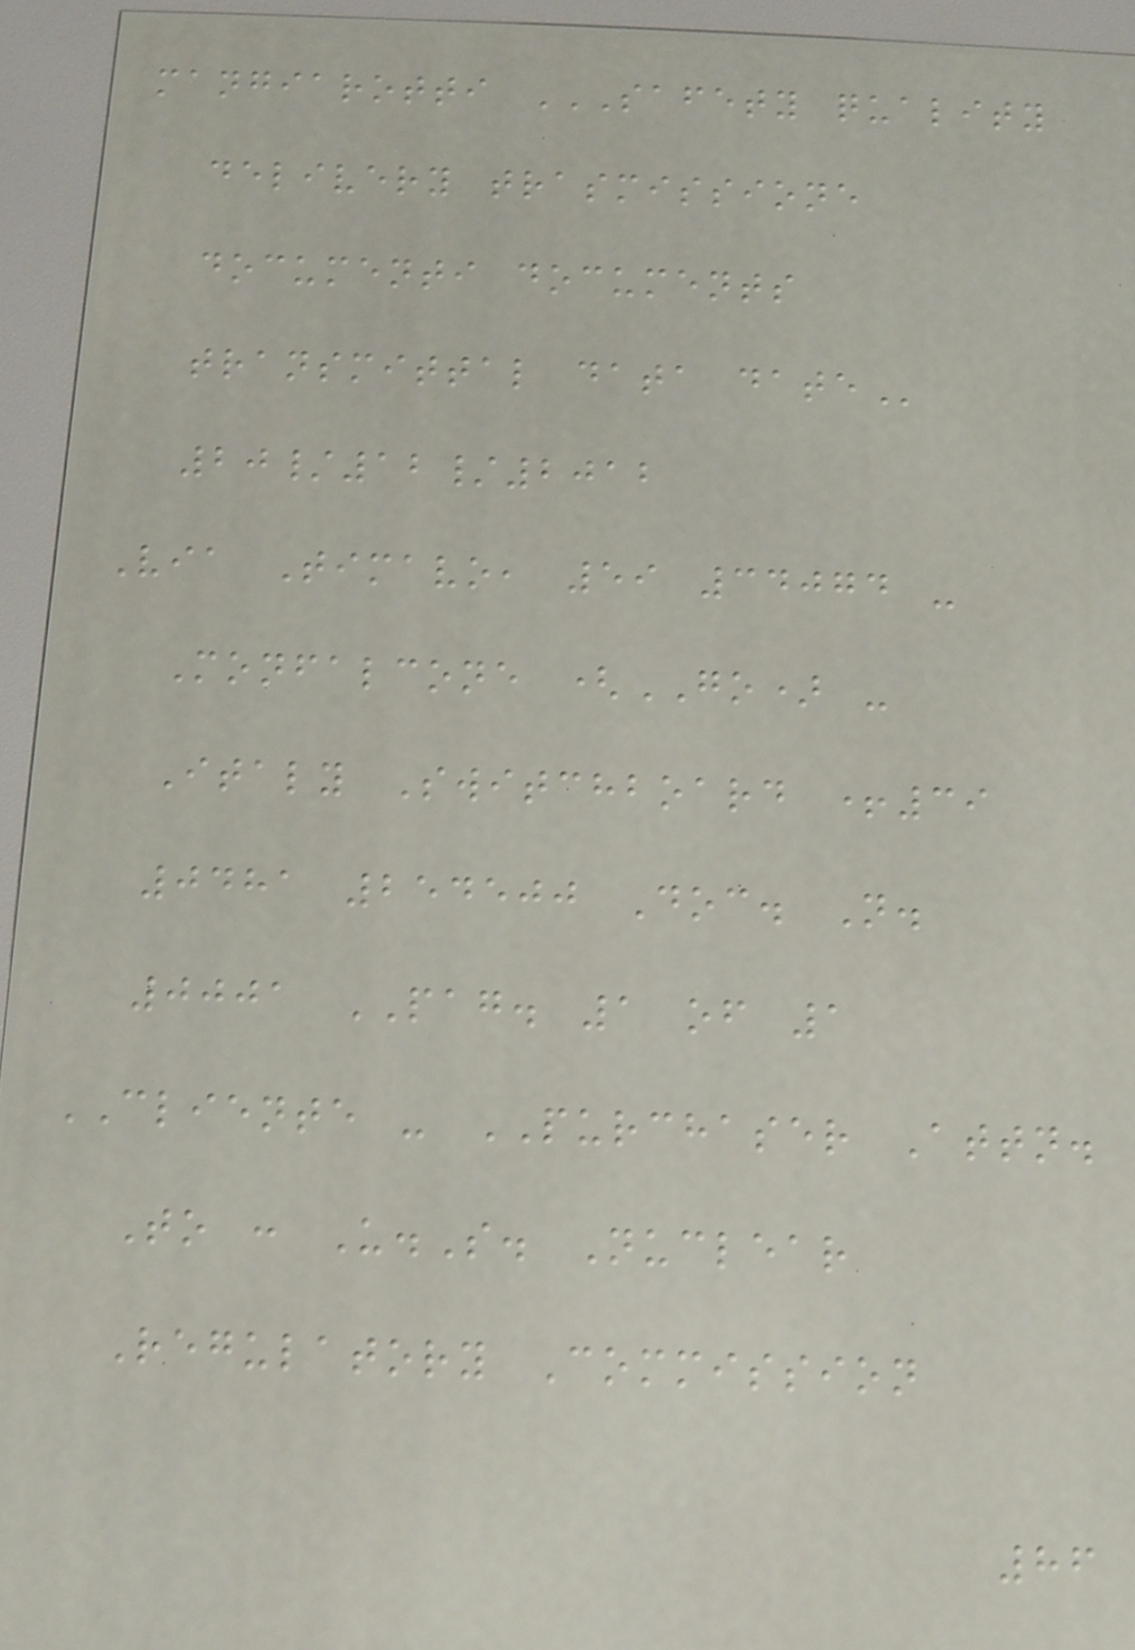mangiarotti SAFETY QUALITY
DELIVERY TRASMISSIONE
DOCUMENTI DOCUMENTS
TRANSMITTAL DATA DATE
20/12/2012
Via Timavo, 59 34074 -
Monfalcone (GO) -
Italy Switchboard +39
0481 254500 Doc. N.
0001 PAG. 1 of 1
CLIENTE - PURCHASER Attn.
To : U.S. Nuclear
Regulatory Commission
86
